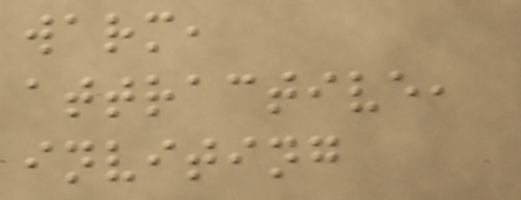warm,
attractive,
inviting
